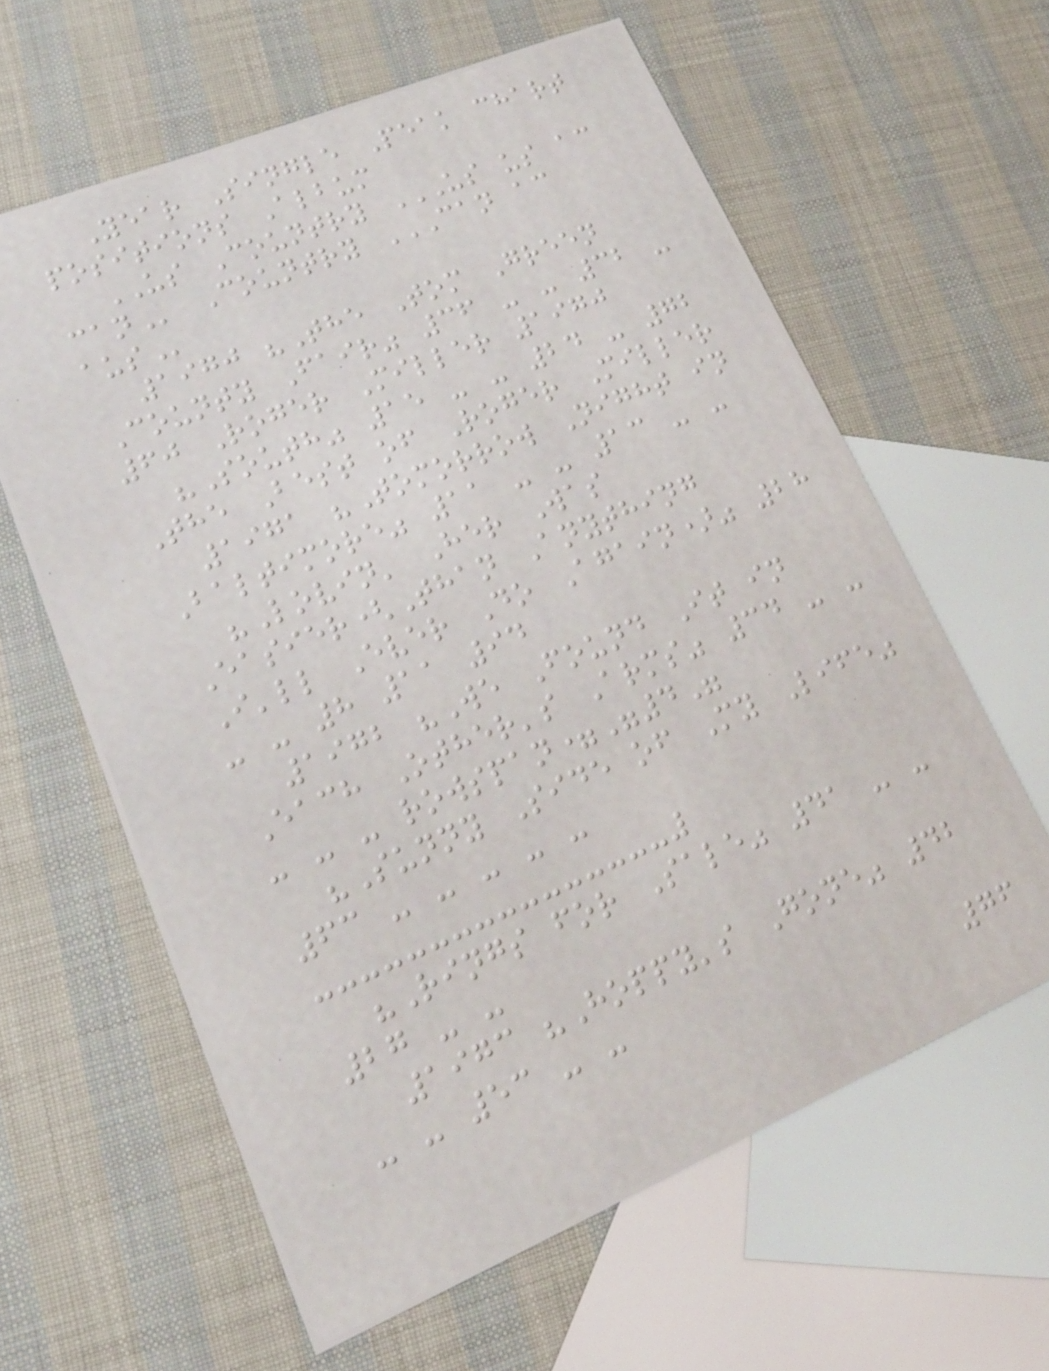Year Single Peak chart
positions Album
US Country US US AC
CAN Country CAN AC
AUS
1970 "The Tom Green
County Fair" 36 - - 32 -
60 Roger Miller 1970
"South" 15 - - 24 - 72
The Best of Roger Miller
1971 "Tomorrow Night in
Baltimore" 11 - - 13 - -
"Lovin' Her Was
Easier(Than Anything
I'll Ever Do Again)" 28
- - 8 11 94
1972 "We Found It in
Each Other's Arms" 34 - -
- - - rowspan="4"
"Sunny Side of My Life"
63 - - - - -
"Rings for Sale" 41 - -
27 - -
1973 "Hoppy's Gone" 42
- - 53 - -
76
